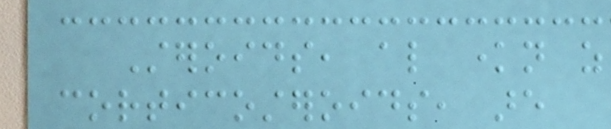Steroids, also known as
corticosteroids, are
